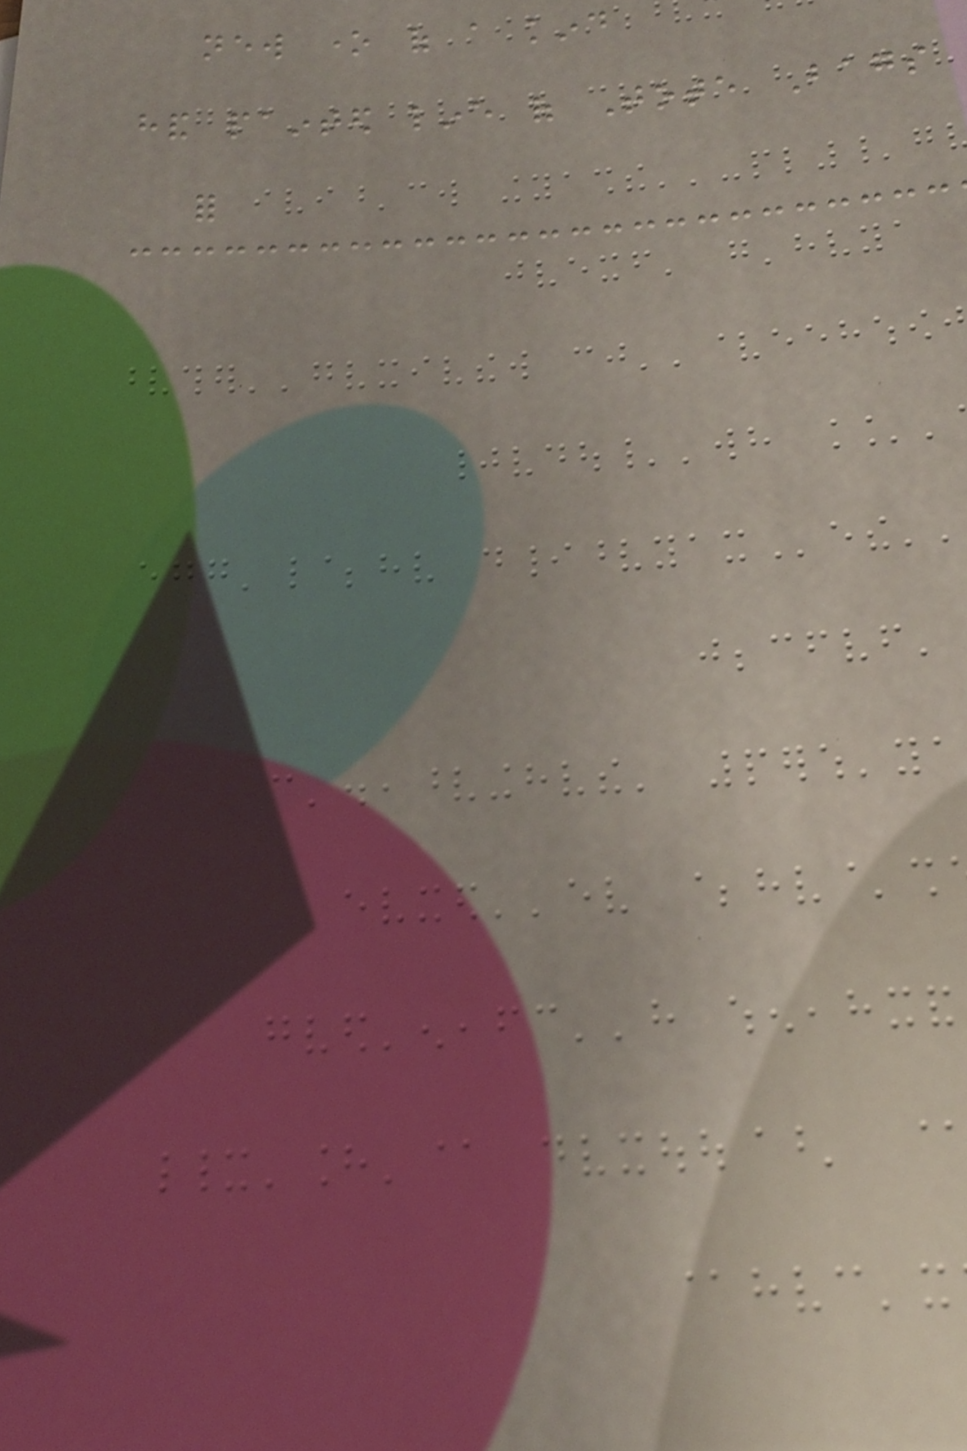new one of a kind
hand painted line of Tote Bags
for
